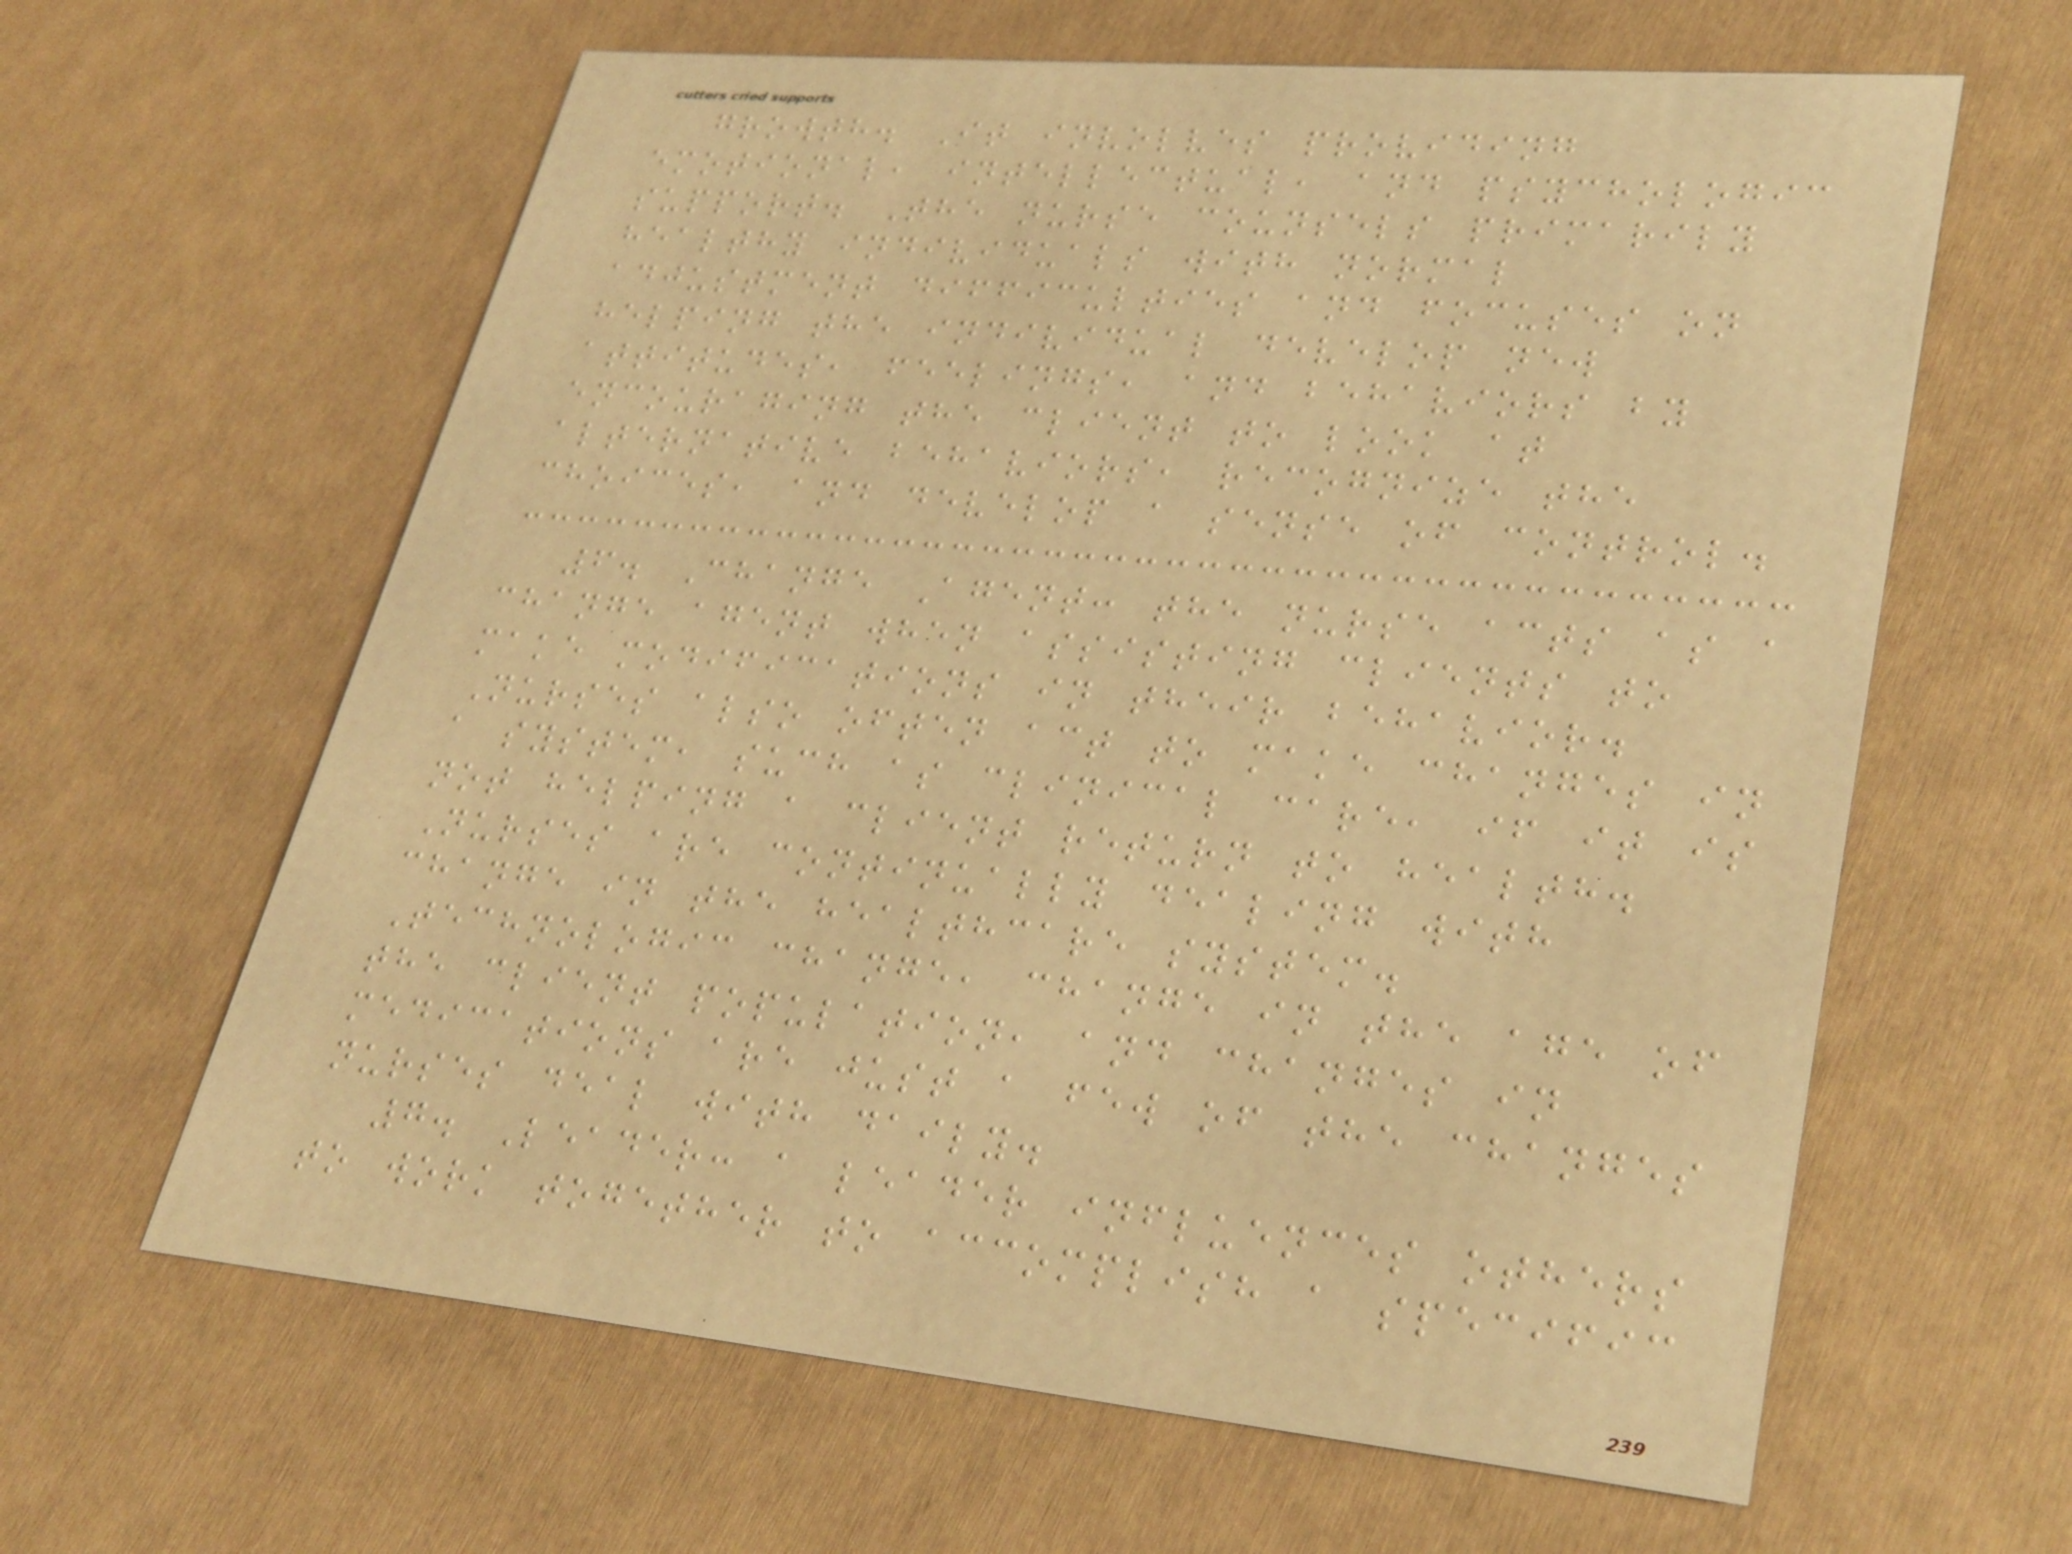growth. It involves providing
emotional, intellectual, and psychologic
support. The nurse counsels primarily
healthy individuals with normal
adjustment difficulties and focuses on
helping the individual develop new
attitudes, feelings, and behaviors by
encouraging the client to look at
alternative behaviors, recognize the
choices, and develop a sense of control.
6. Change Agent: the nurse acts as a
change agent when assisting clients to
make modifications in their behavior.
Nurses also often act to make changes in
a system, such as clinical care, if it is
not helping a client return to health.
Nurses are continually dealing with
change in the healthcare system.
Technologic change, change in the age of
the client population, and changes in
medications are just a few of the changes
nurses deal with daily.
7. Leader: a leader influences others
to work together to accomplish a specific
